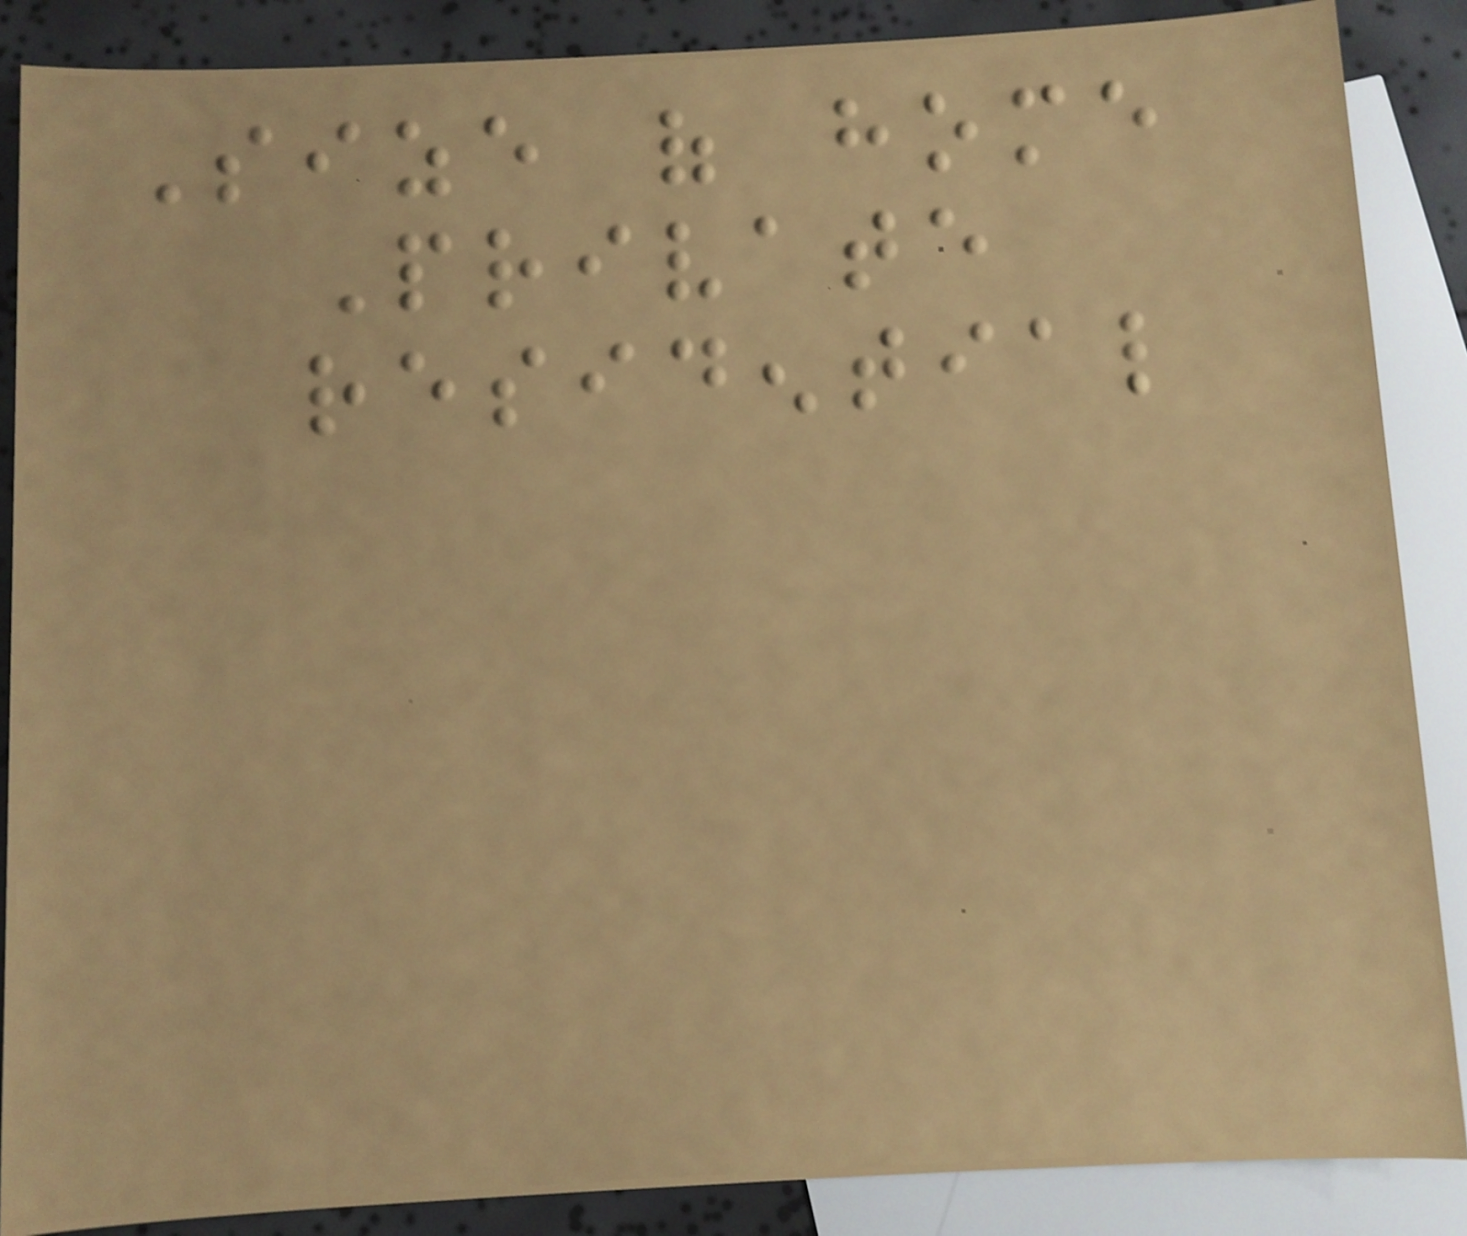Size of home
Private
residential
